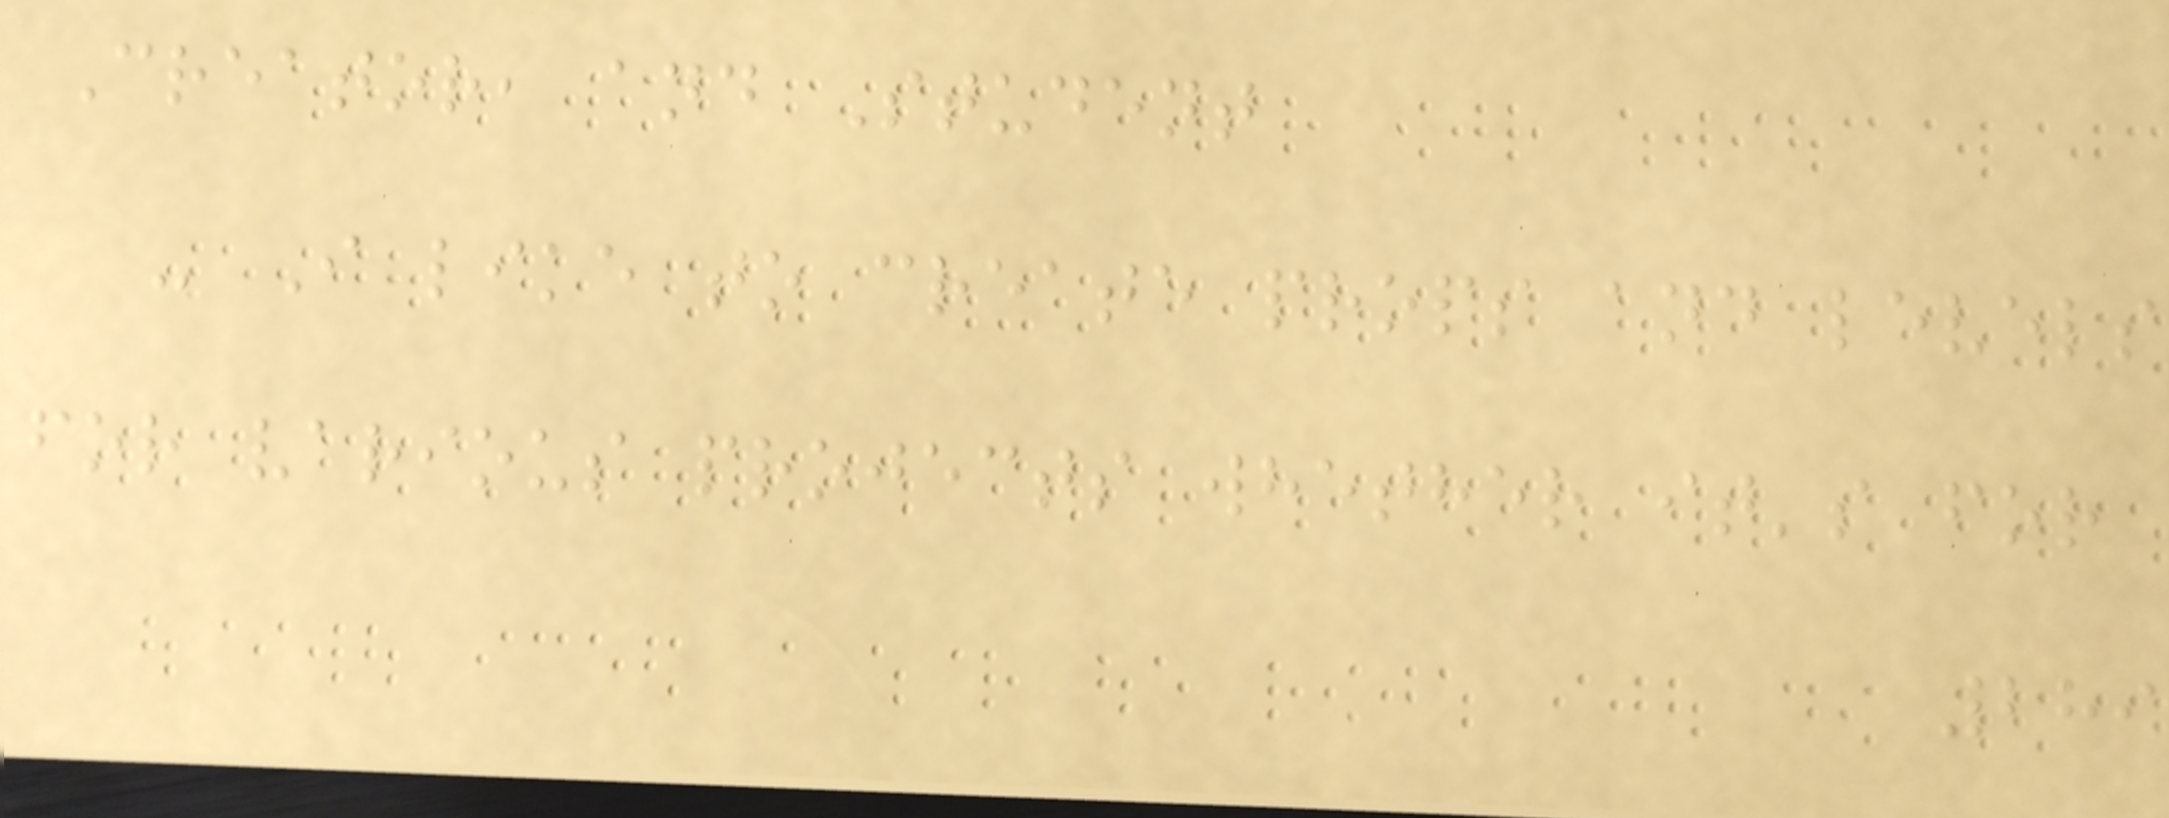Creator, and Student
- I like to create props and levels
for various projects whether it's for
289
